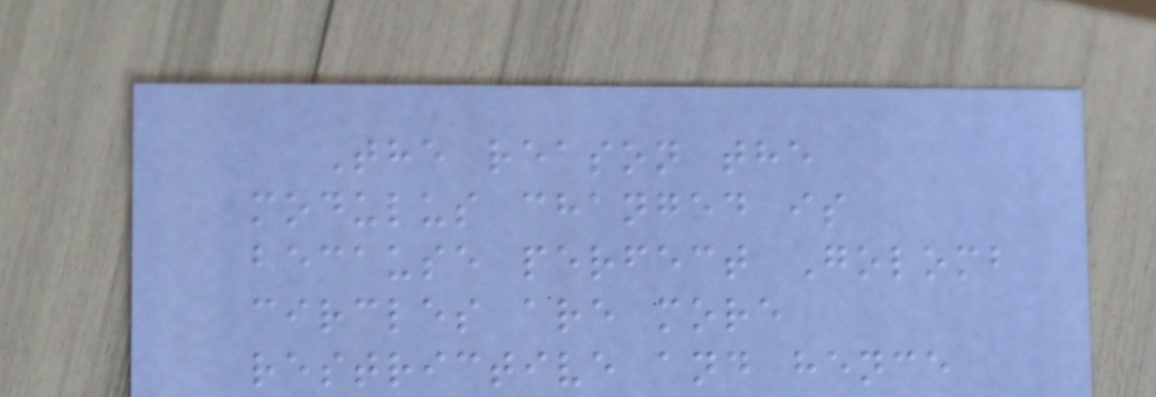The reason the
modulus changed is
because perfect Golomb
circles are more
restrictive and hence
